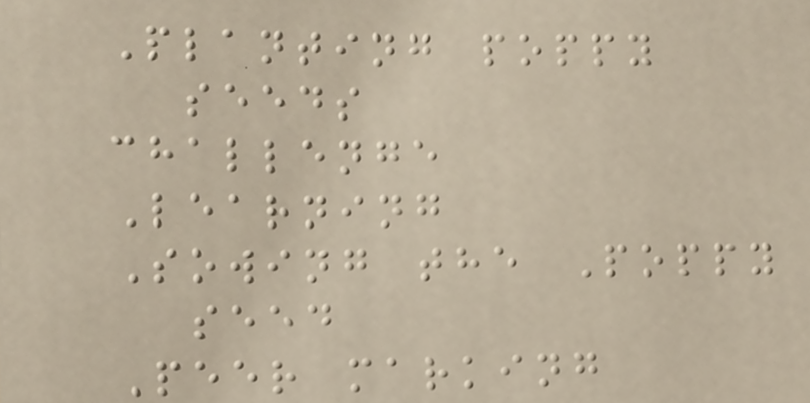Planting poppy
seeds
challenge
Learning
Sowing the Poppy
seed
Peer marking
